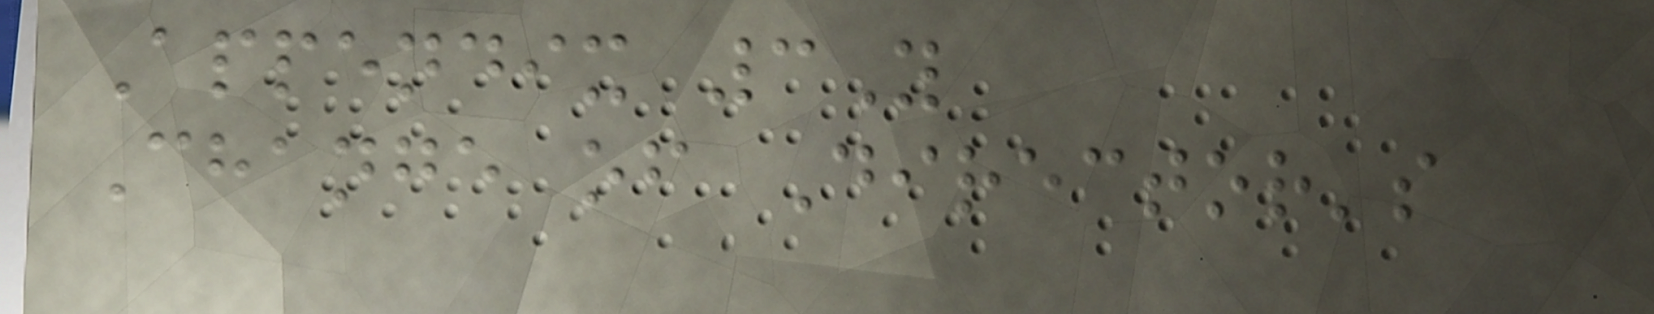Appendix 3Y
Change of Director's
